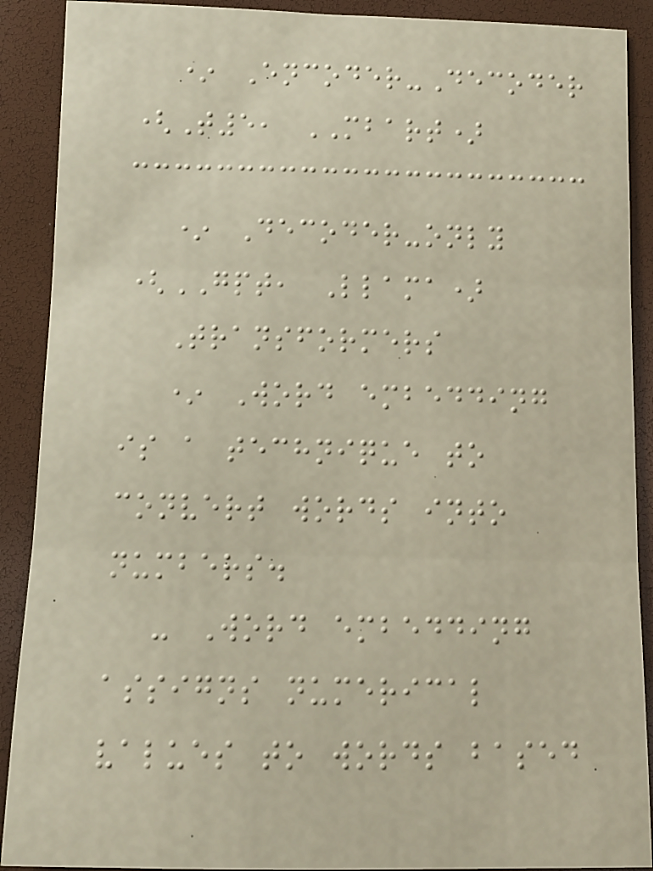* Encoder-Decoder
(T5, MBART)
* Decoder-only
(GPT, Llama)
Transformers
* Word embedding
is a technique to
convert words into
numbers.
- Word embedding
assigns numerical
values to words based
